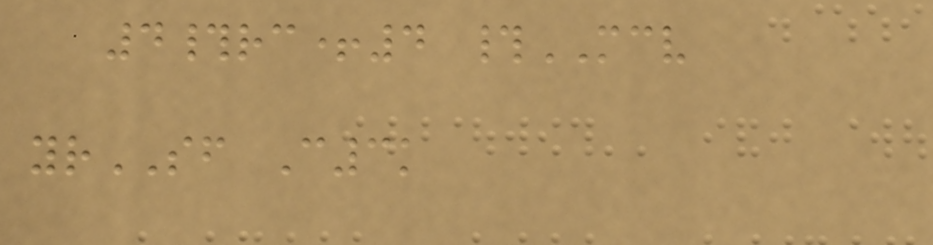4#rc+4 #MCV
yrSF C3k
